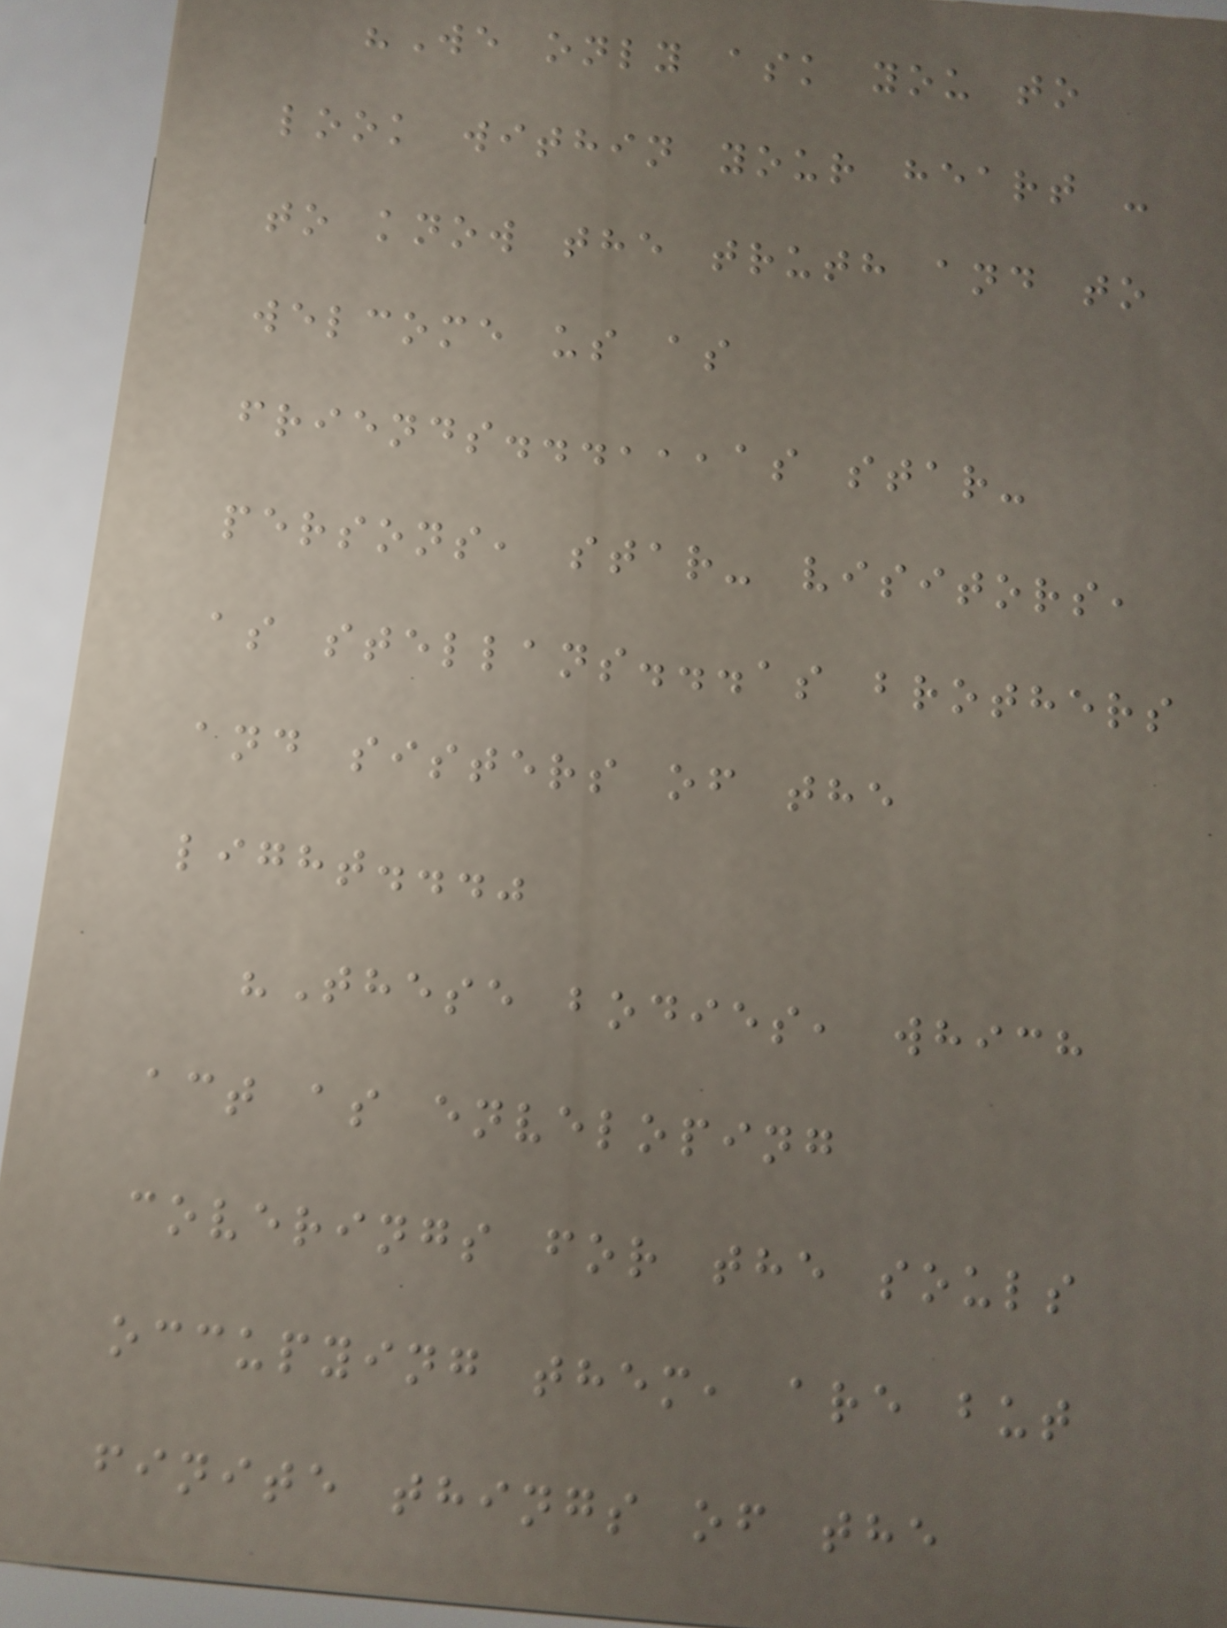"We only ask you to
look within your heart -
to know the truth and to
welcome us as
friends...,,,as star-
persons, star- visitors,
as stellans...as brothers
and sisters of the
light..."
"These bodies, which
act as enveloping
coverings for the souls
occupying them, are but
finite things of the
